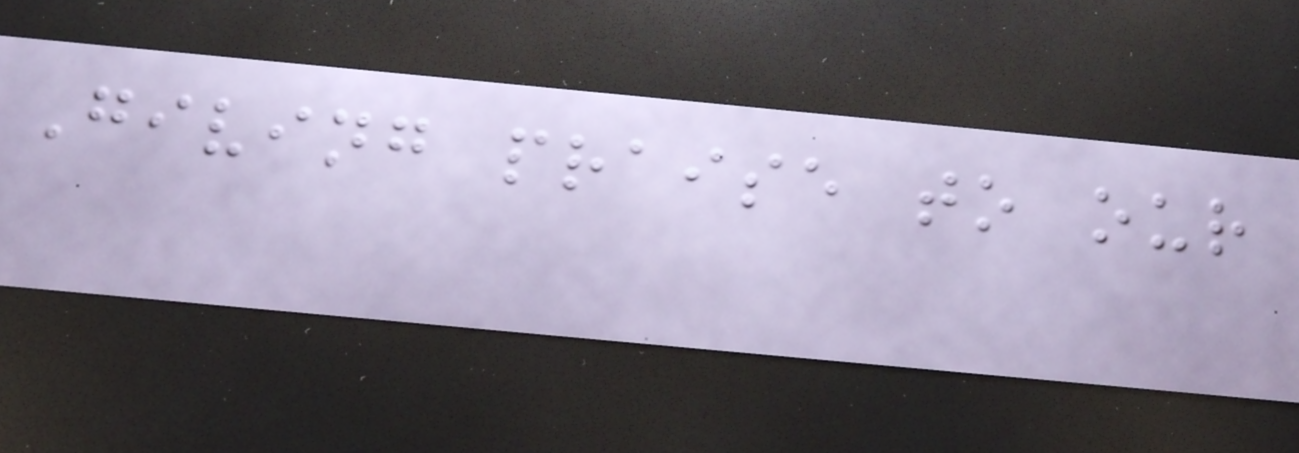Giving praise to our
